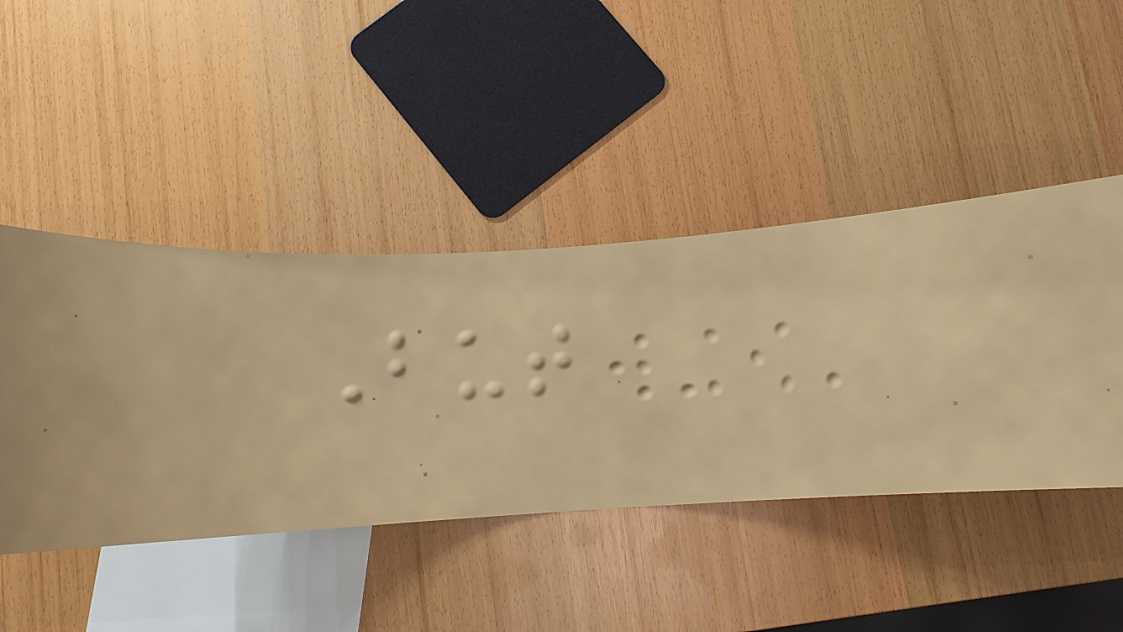But
